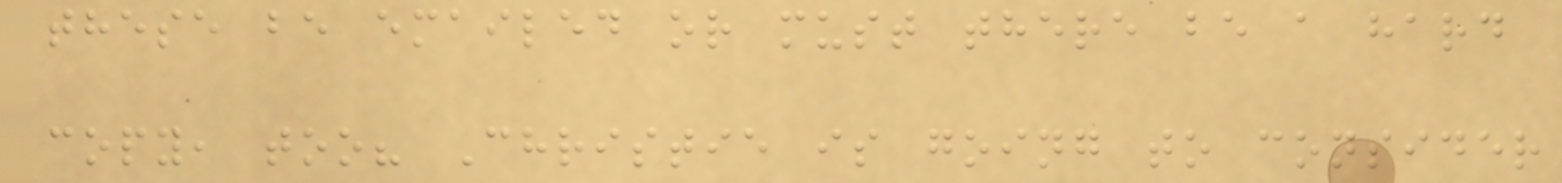these be emailed or must there be a hard
copy, too? Christie is going to consider
